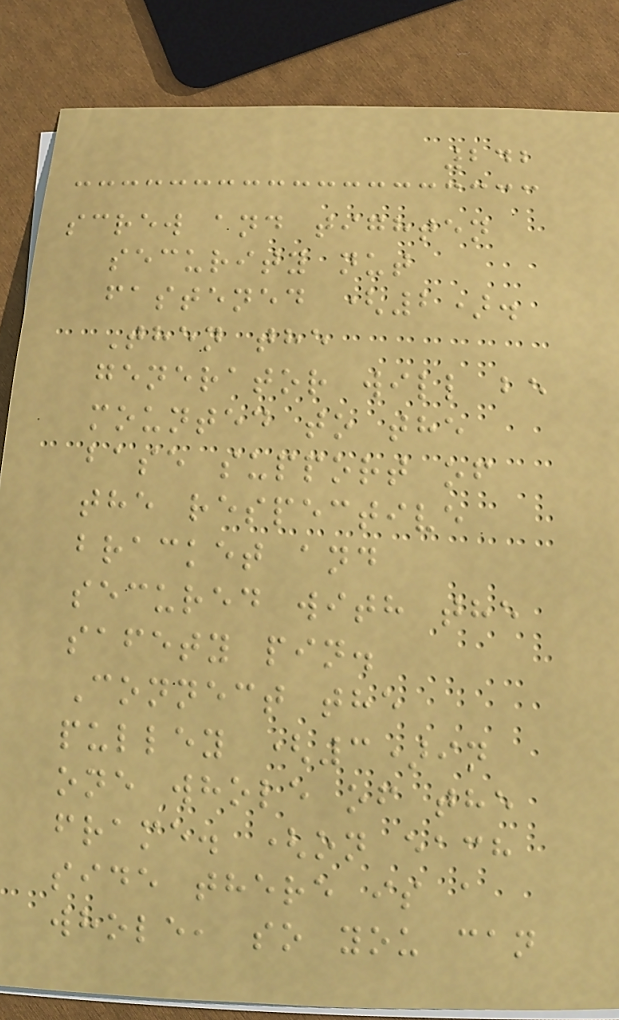242
screw and tighten
security nut
fastened (2).
Then the
generator will be
mounted to the
base support of
the respective
bracket and
secured with the
safety pin.
Connect the
pulley (3)in
one whole of the
frame. (on each
side there is a
whole, so you can
